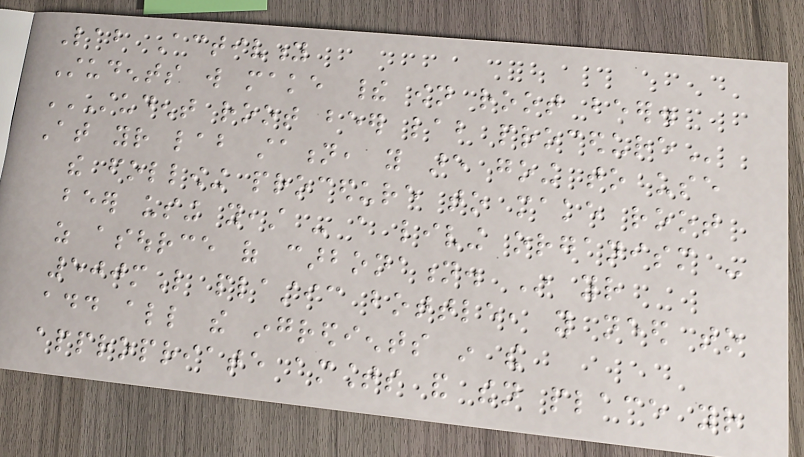Lab Activity
Students will make their own root beer.
STUDENT ROOT BEER LAB PROCEDURE
At your lab station, you are going to use
the following procedure to make root
beer using yeast - a living organism -
as asource of carbonation. In your
500mL plastic bottle, you need to
add all the ingredients in the
appropriate amounts and then place your
